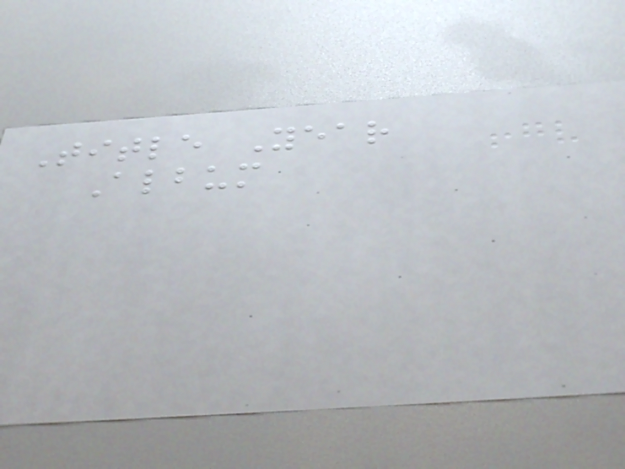Title Year
Album
